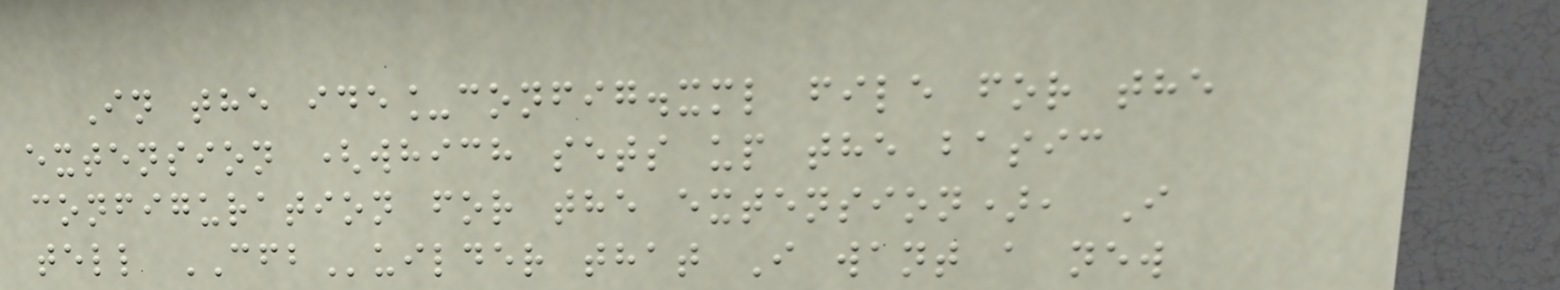In the ide_config.xml file for the
extension (which sets up the basic
configuration for the extension), I
tell CFBuilder that I want a new
